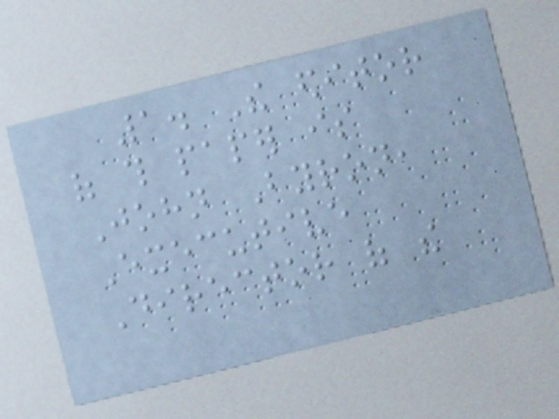1. The editor
of this paper is
John Byron,
Executive
Director of the
